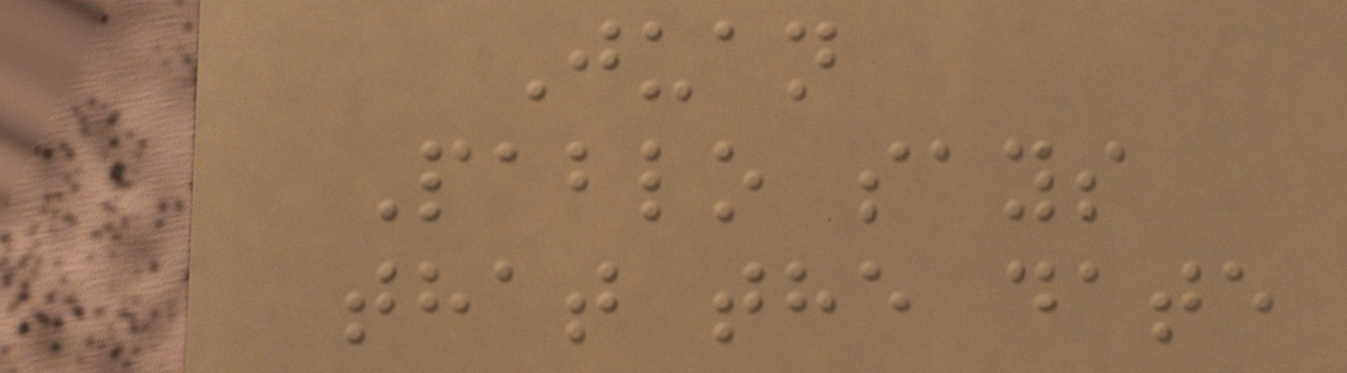Juan
Pablo says
that the date
